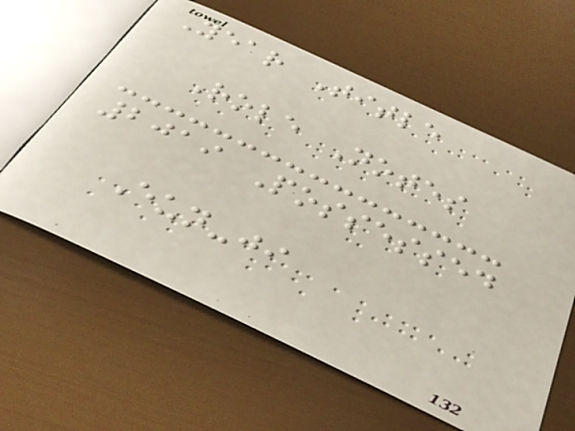Year Title
Role Notes
2019 Possessed
Eun-ji
